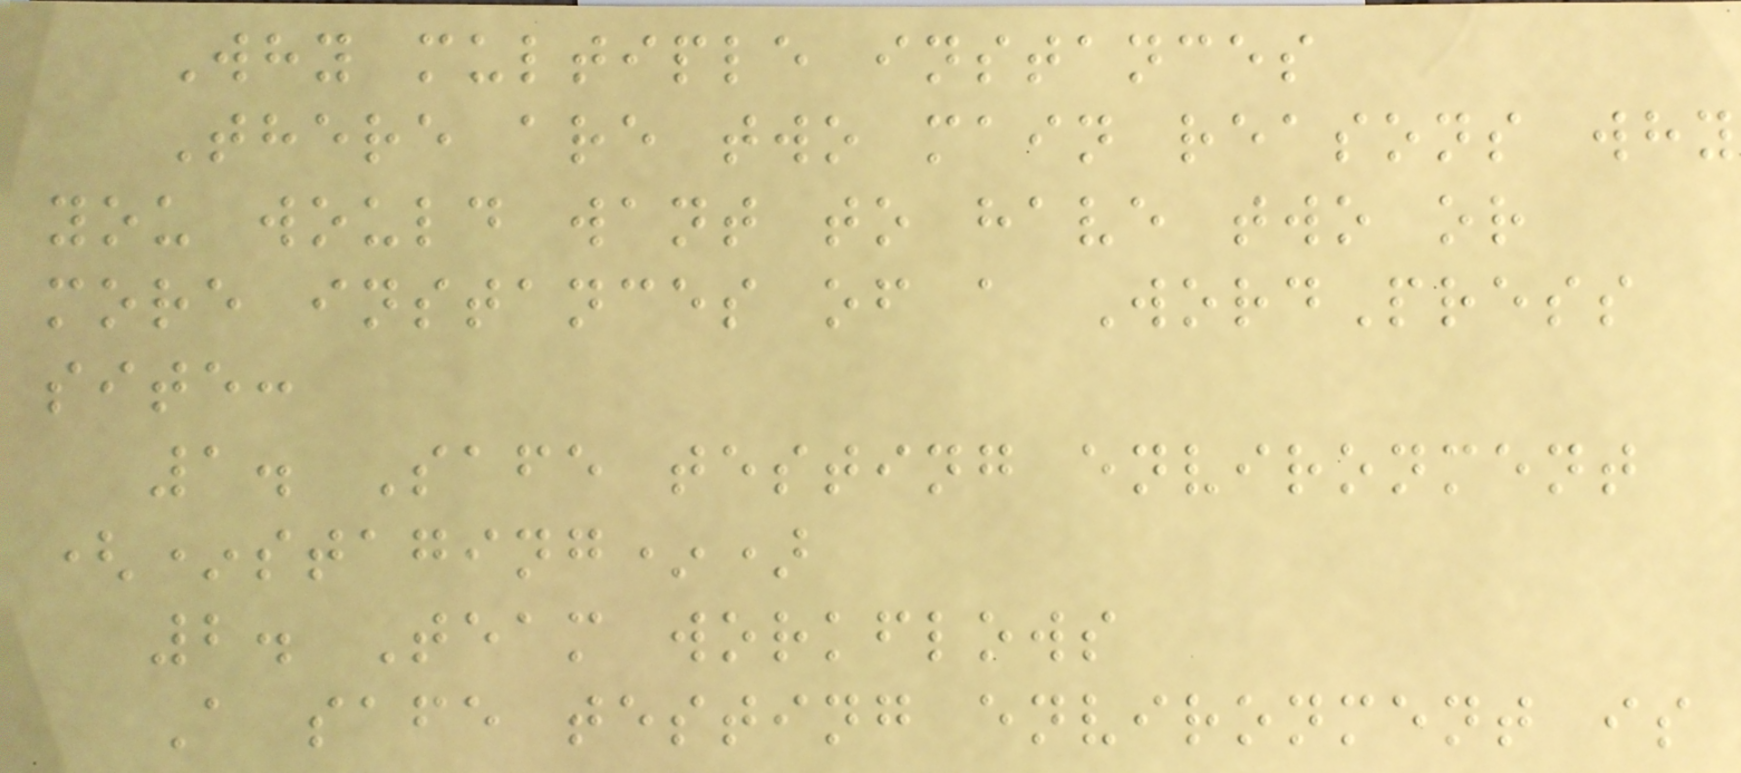Why multiple instances
There are two main reasons why
you would want to have two or
more instances of a WordPress
site:
1. Safe testing environment
(*staging*)
2. Team workflows
A safe testing environment is
